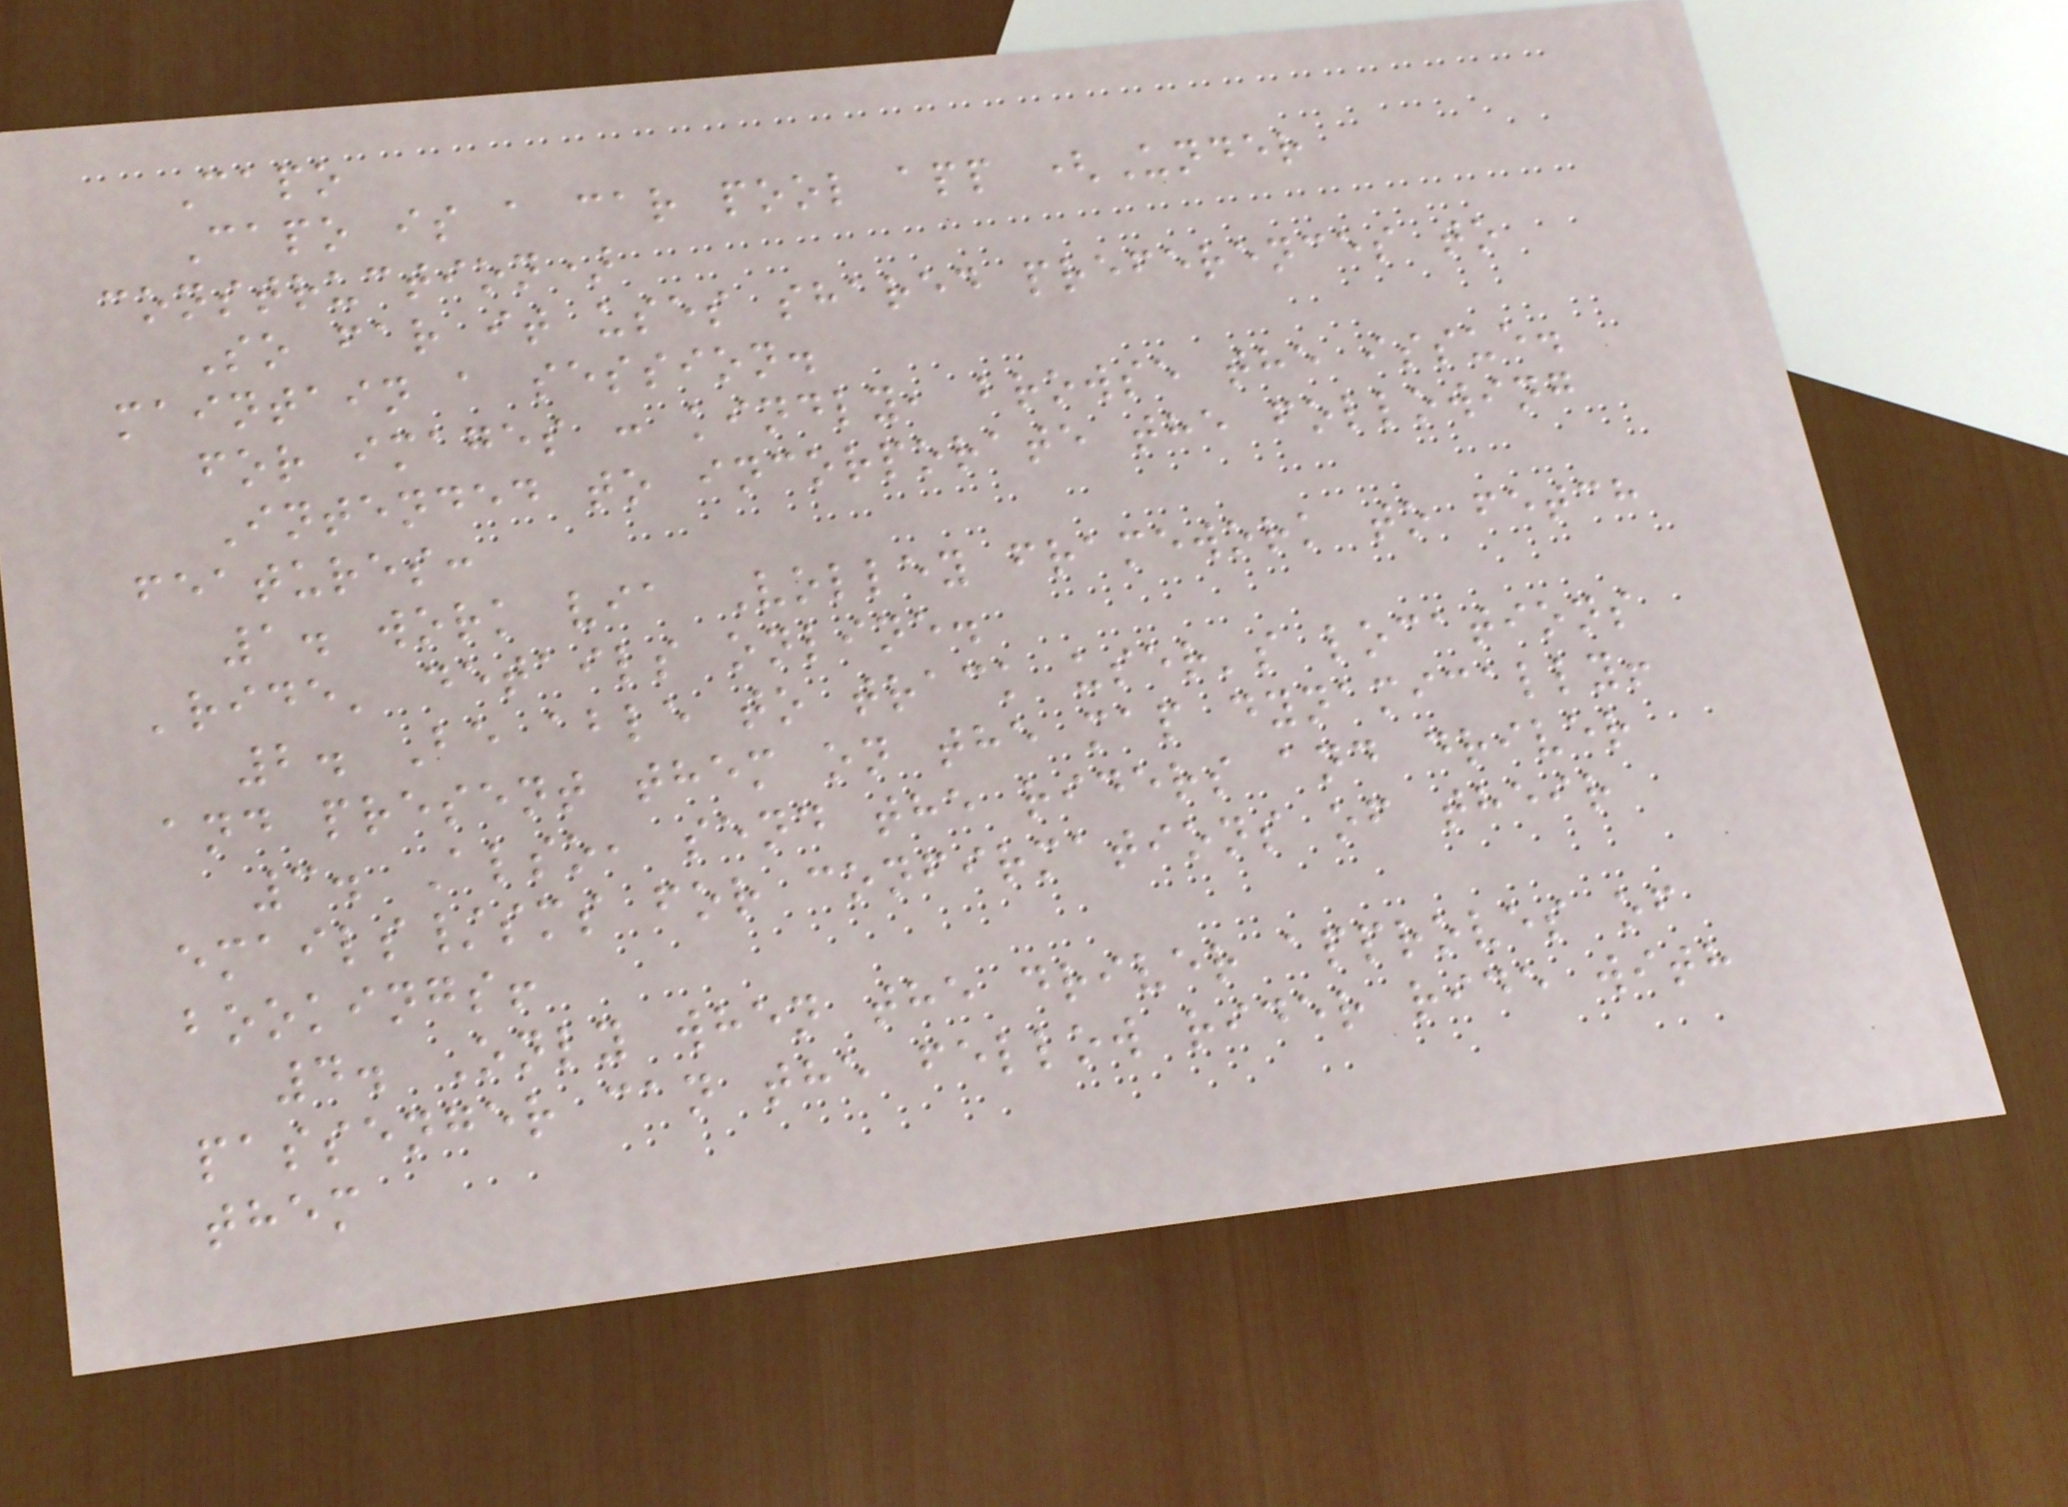Capo
Capo is a car pool app (Under
construction)
So far it uses shared preferences to
maintain a session.
for images : kindly, browse the issue.
Intended to incorporate the following
features:
1. work via Volley framework to fetch
'ride' details online.
2. Be able to track user's locations
and present them on the map dynamically!
3. Also, send the riders and driver
emails/sms for confirmations of their
bookings!
4. Only when the driver approves of
passenger can the fellow rider ride with
them
